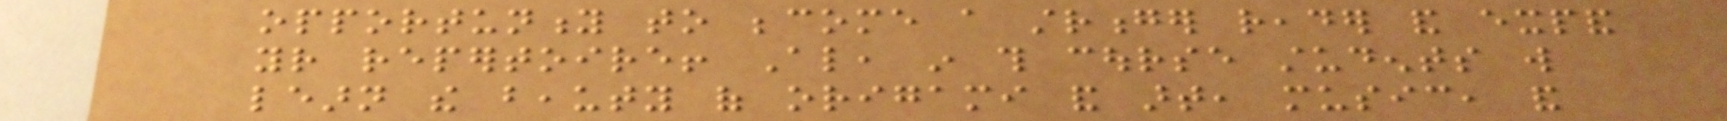opportunity to become a stronger reader and expand
your repertoire! Also, in this course students will
learn the beauty of origami and art, music, and
